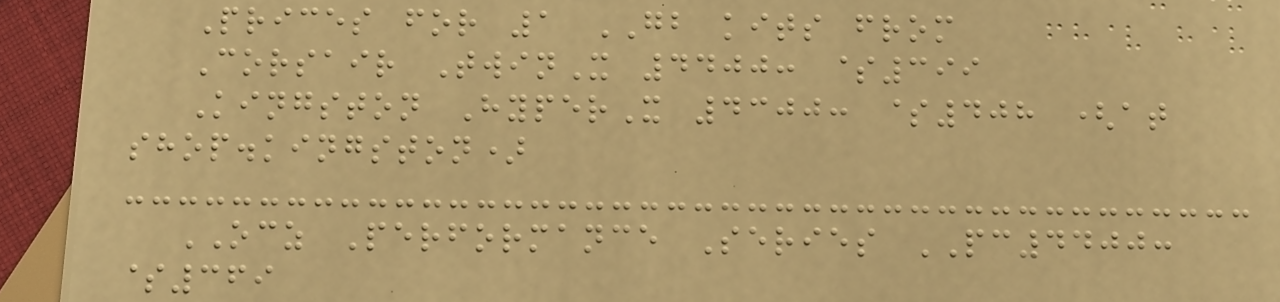Prices for 1 GB kits from
Corsair TwinX 4400: $399
Kingston HyperX 4300: $408 (at
shop.kingston)
OCZ Performance Series PC4400:
$369
